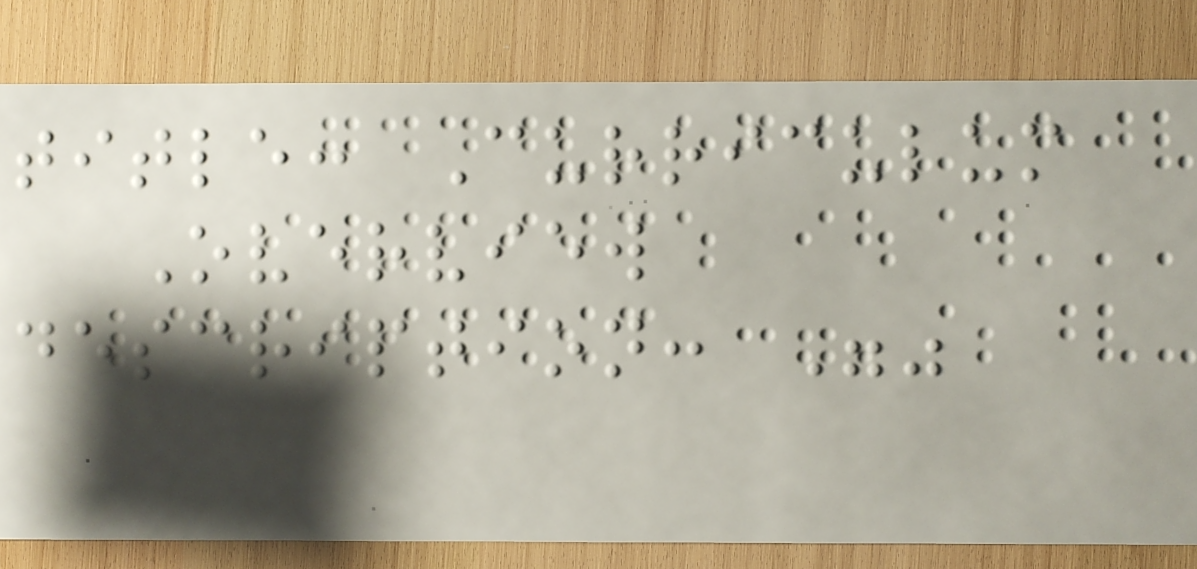title: Curriculum
Overview
description: ""
